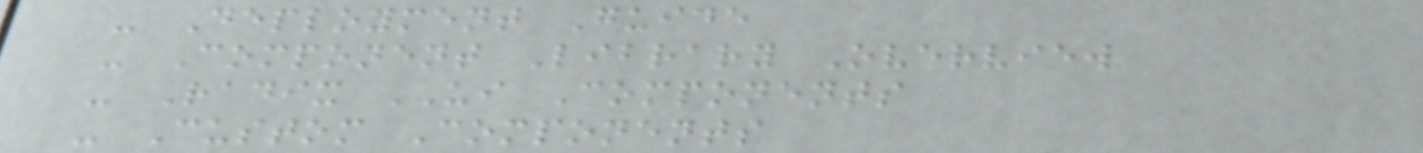- Deployment Guide
- Component Library Overview
- Radix UI Components
- Custom Components
